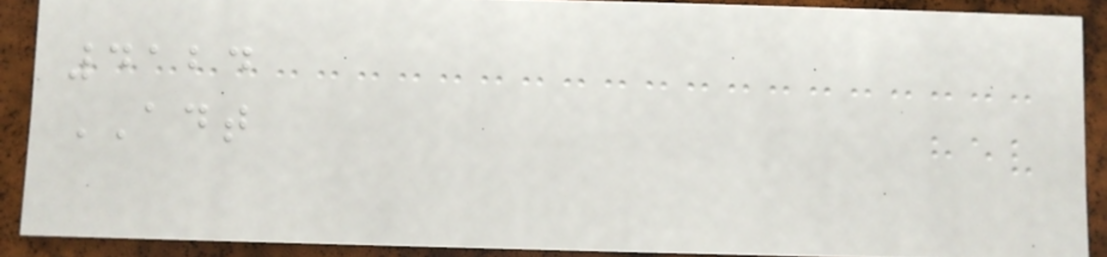4124
ADT
